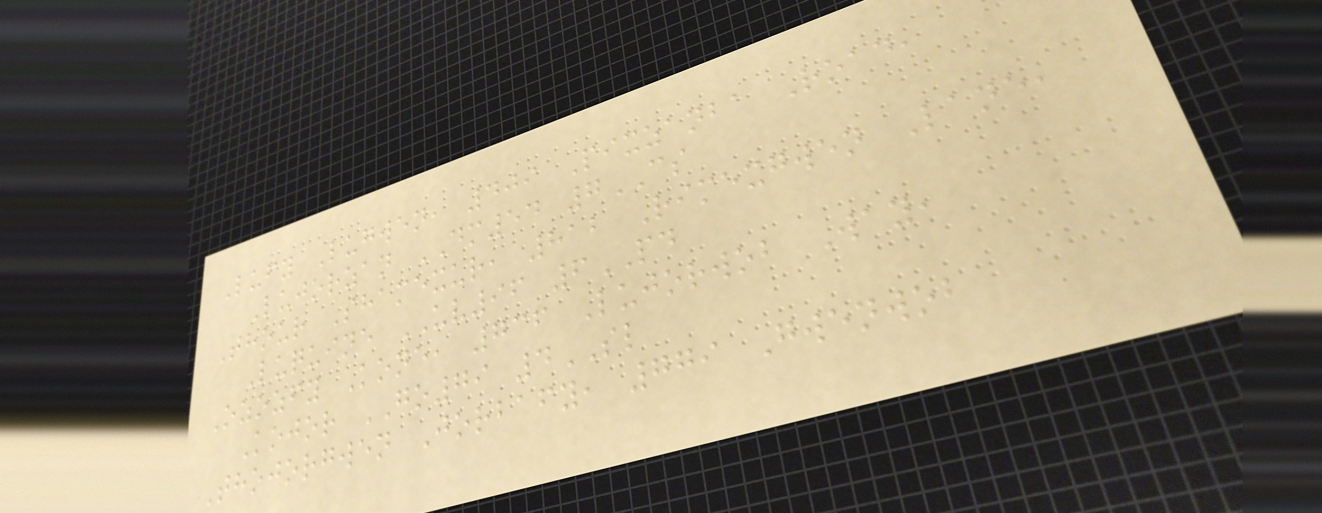Lufy Lugwen, 409 Pixzanba Road,
Lujorzan DM54 7CS
Thour Shamexur, 812 Rimexgwen Lane,
Luquine UV96 6PD
Ozozfy Kone, 736 Lujorwob Way,
Kojor GO79 4SL
Thojorgwen Jorbafy, 779 Gwenwob
